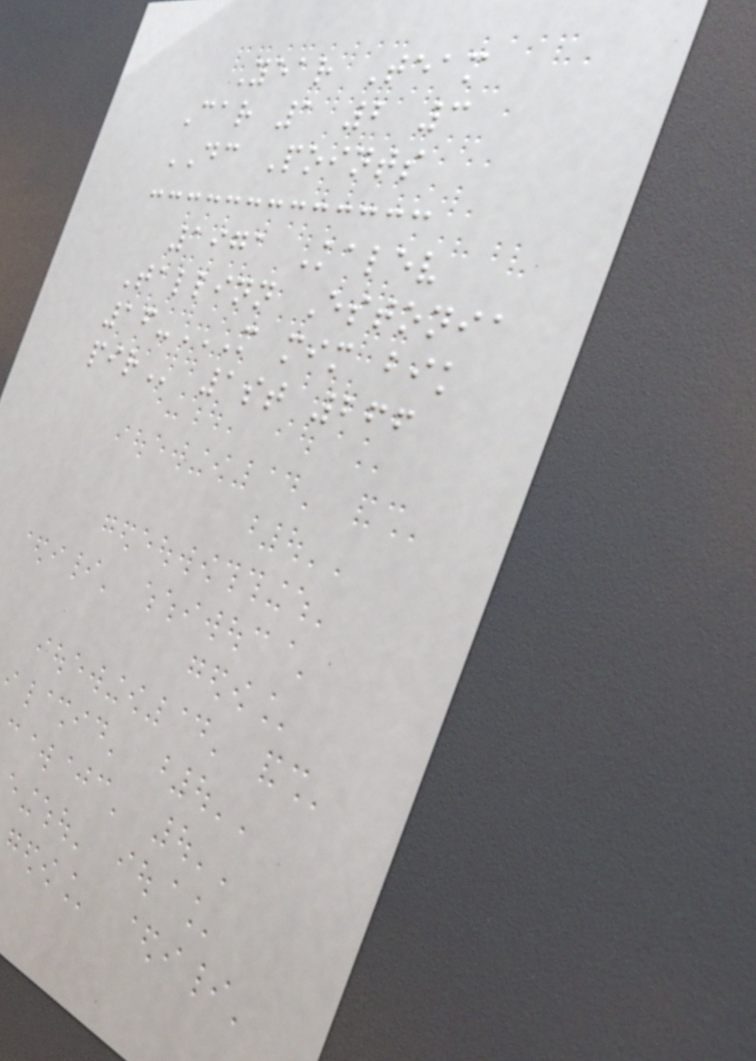Year Team
Car 1 2 3
DC Points
1971 Kalev
Tallinn Estonia
16-M MIM BIK
PIR 1st 266
